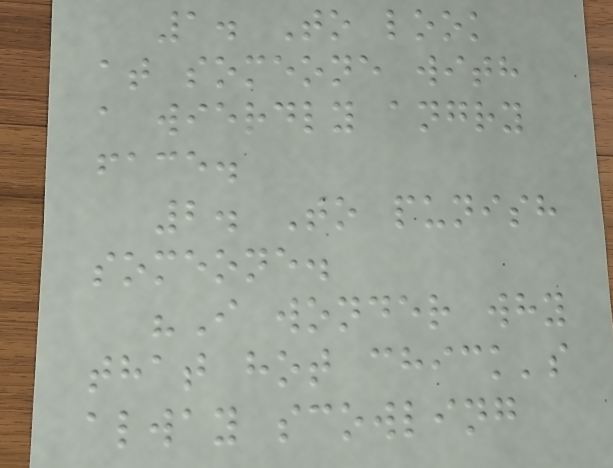1. To look
at someone with
a wierdly angry
face.
2. To punish
someone.
"I wonder why
that hot chick's
alway scowling
